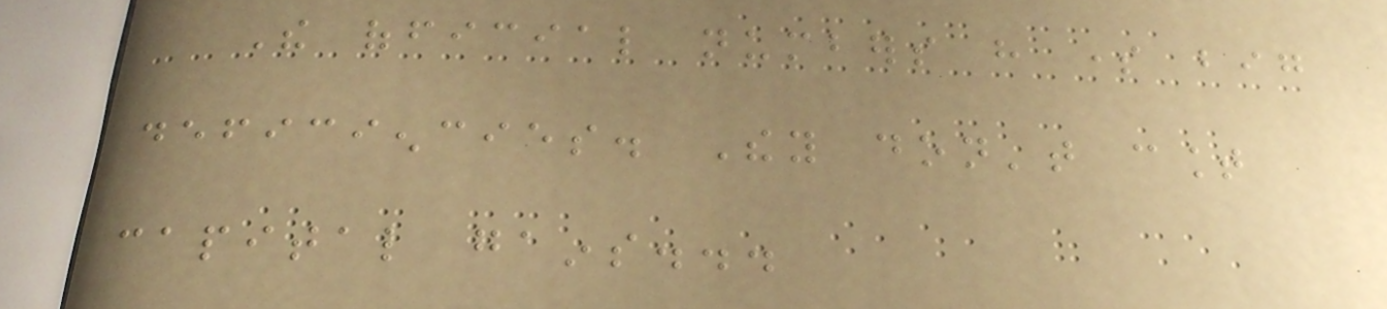The official numbers have some big
deficiencies. They don't count
capital gains...
